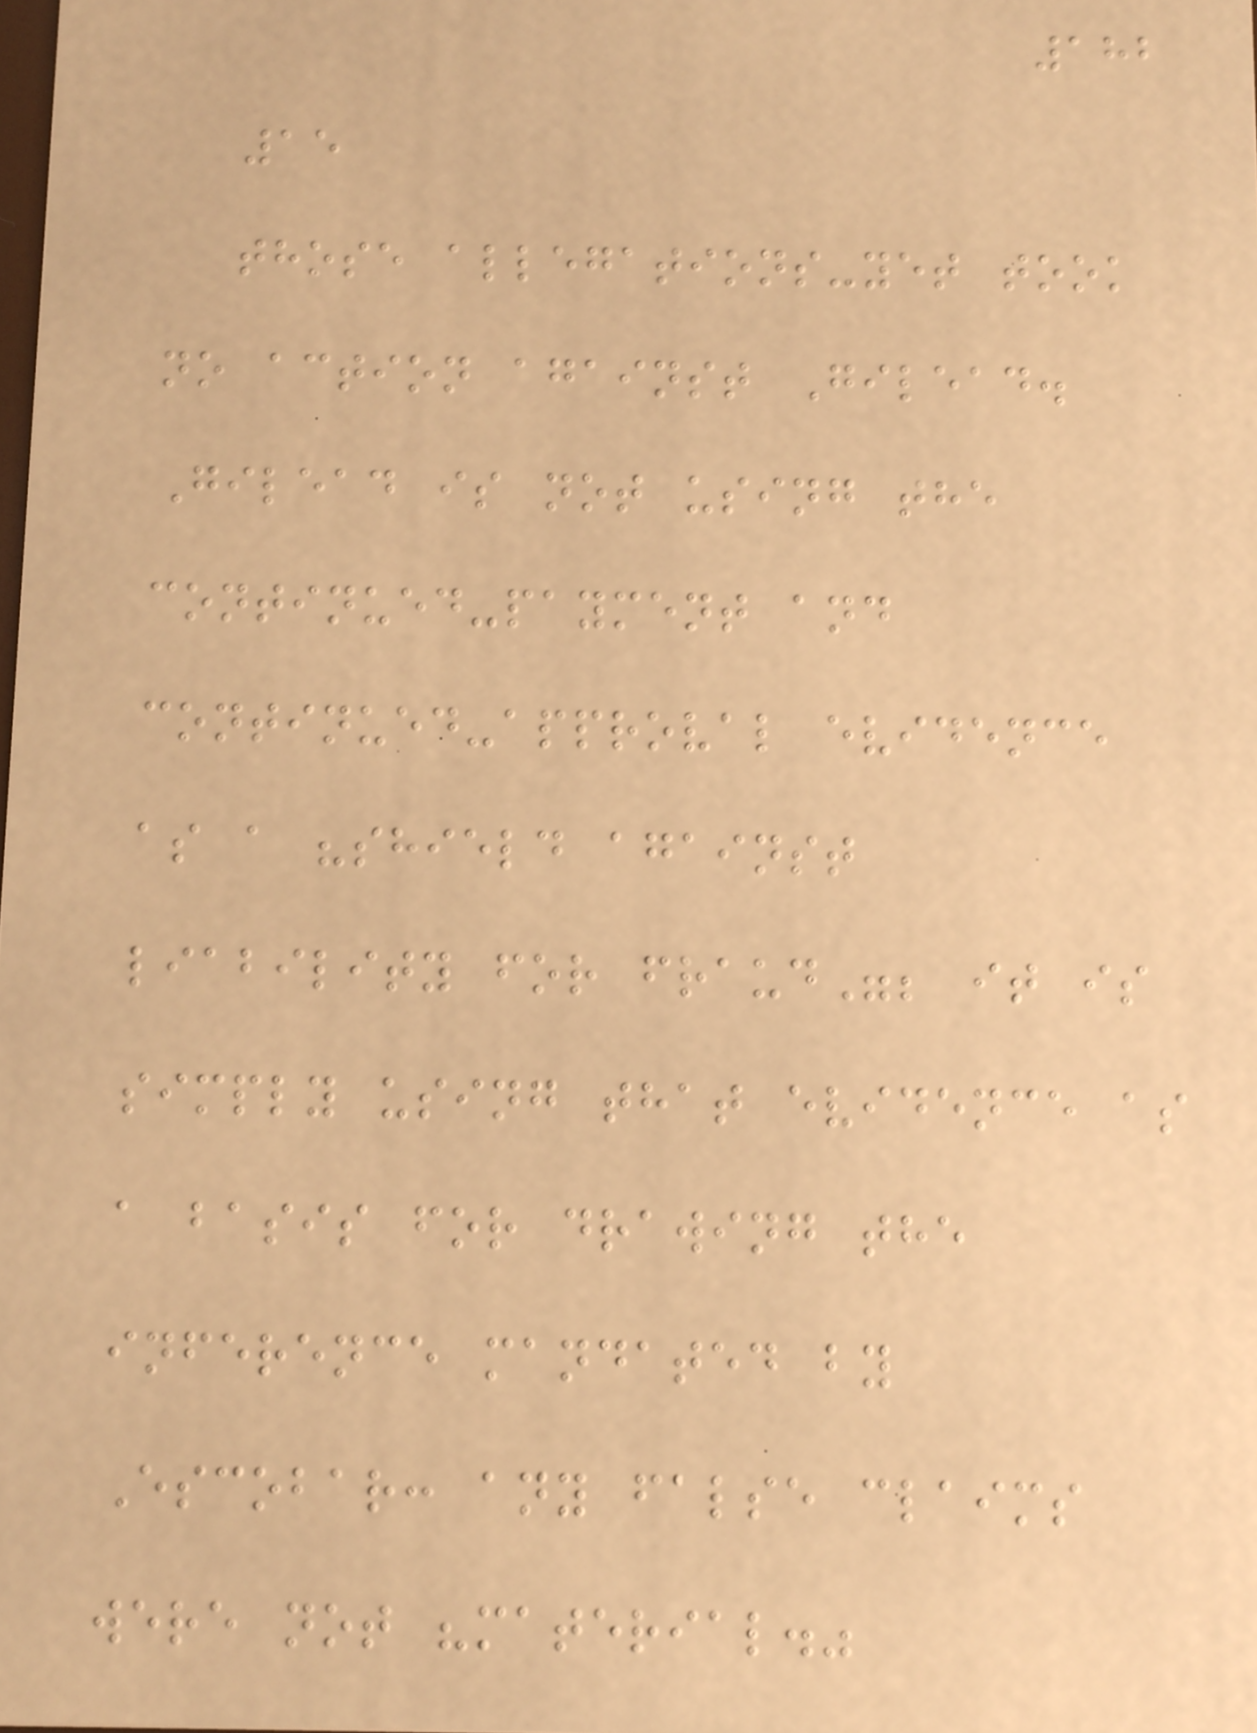182
15
those allegations-yet took
no action against Gilead.
Gilead is not using the
continued-payment and
continued-approval evidence
as a "shield against
liability for fraud"; it is
simply using that evidence as
a basis for drawing the
inference mandated by
Escobar: any false claims
were not "material."
